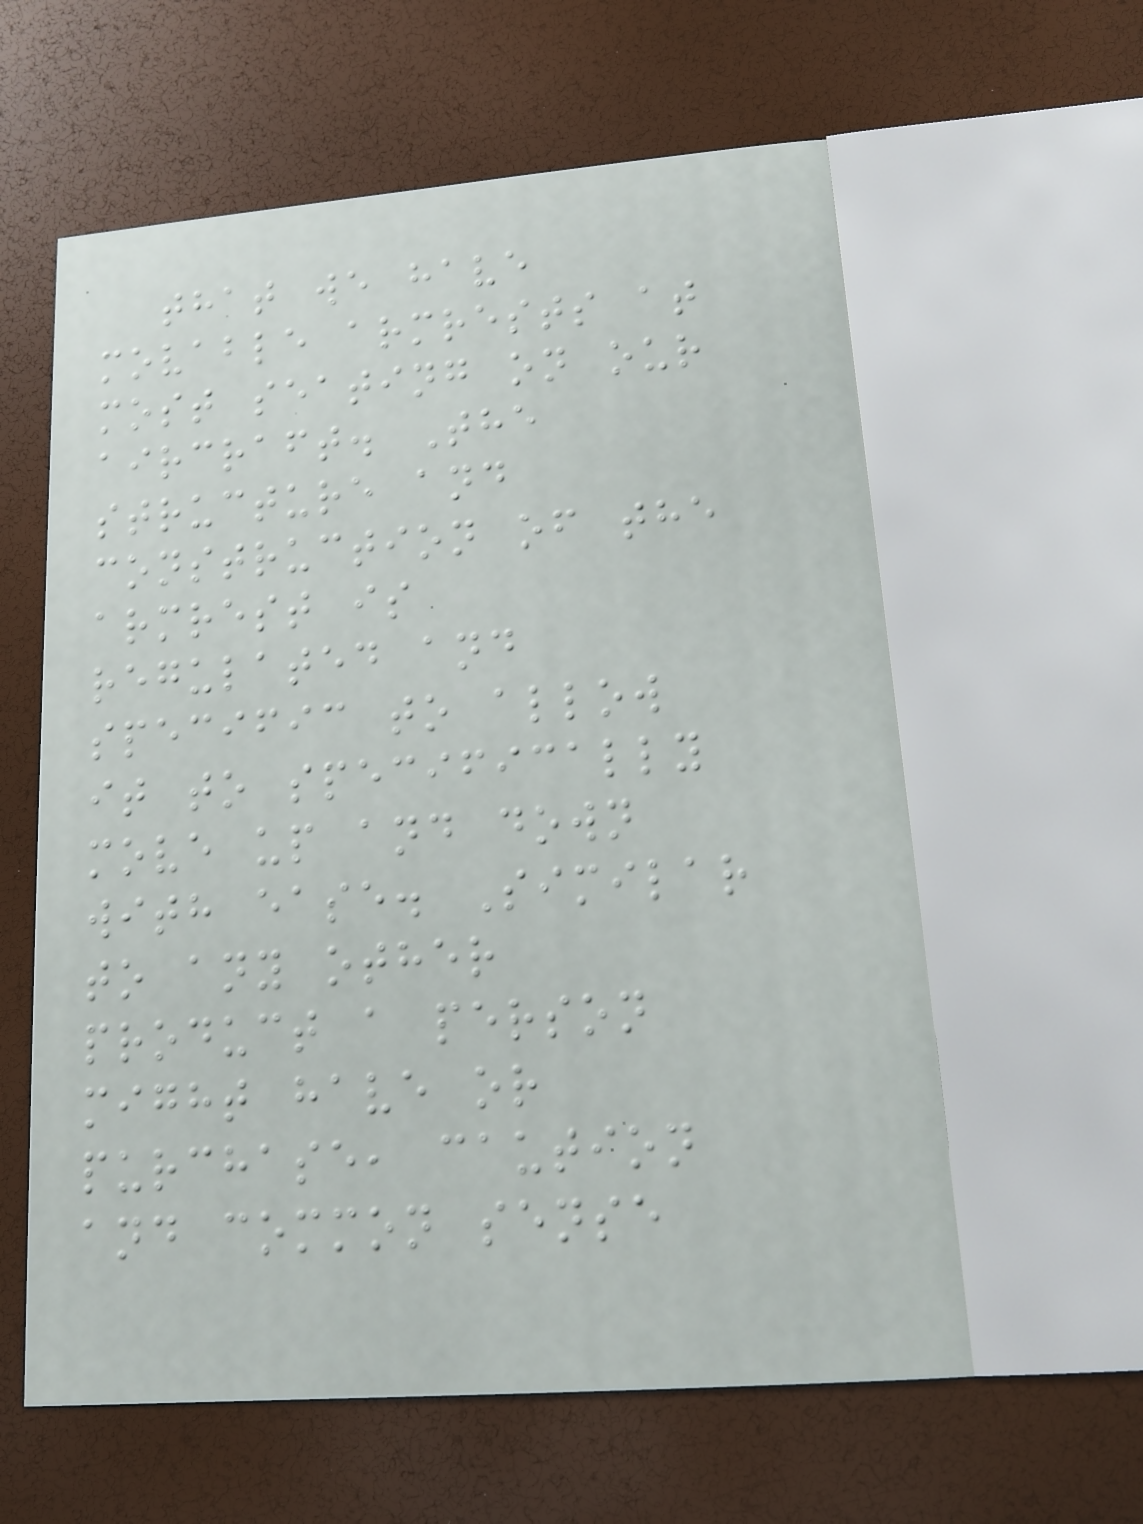that we have
movable armrests at
most seating on our
aircraft. The
structure and
construction of the
armrest is
regulated and
specific to allow
it to specifically
move up and down
with ease. Similar
to any other
product a person
might have or
purchase, caution
and common sense
